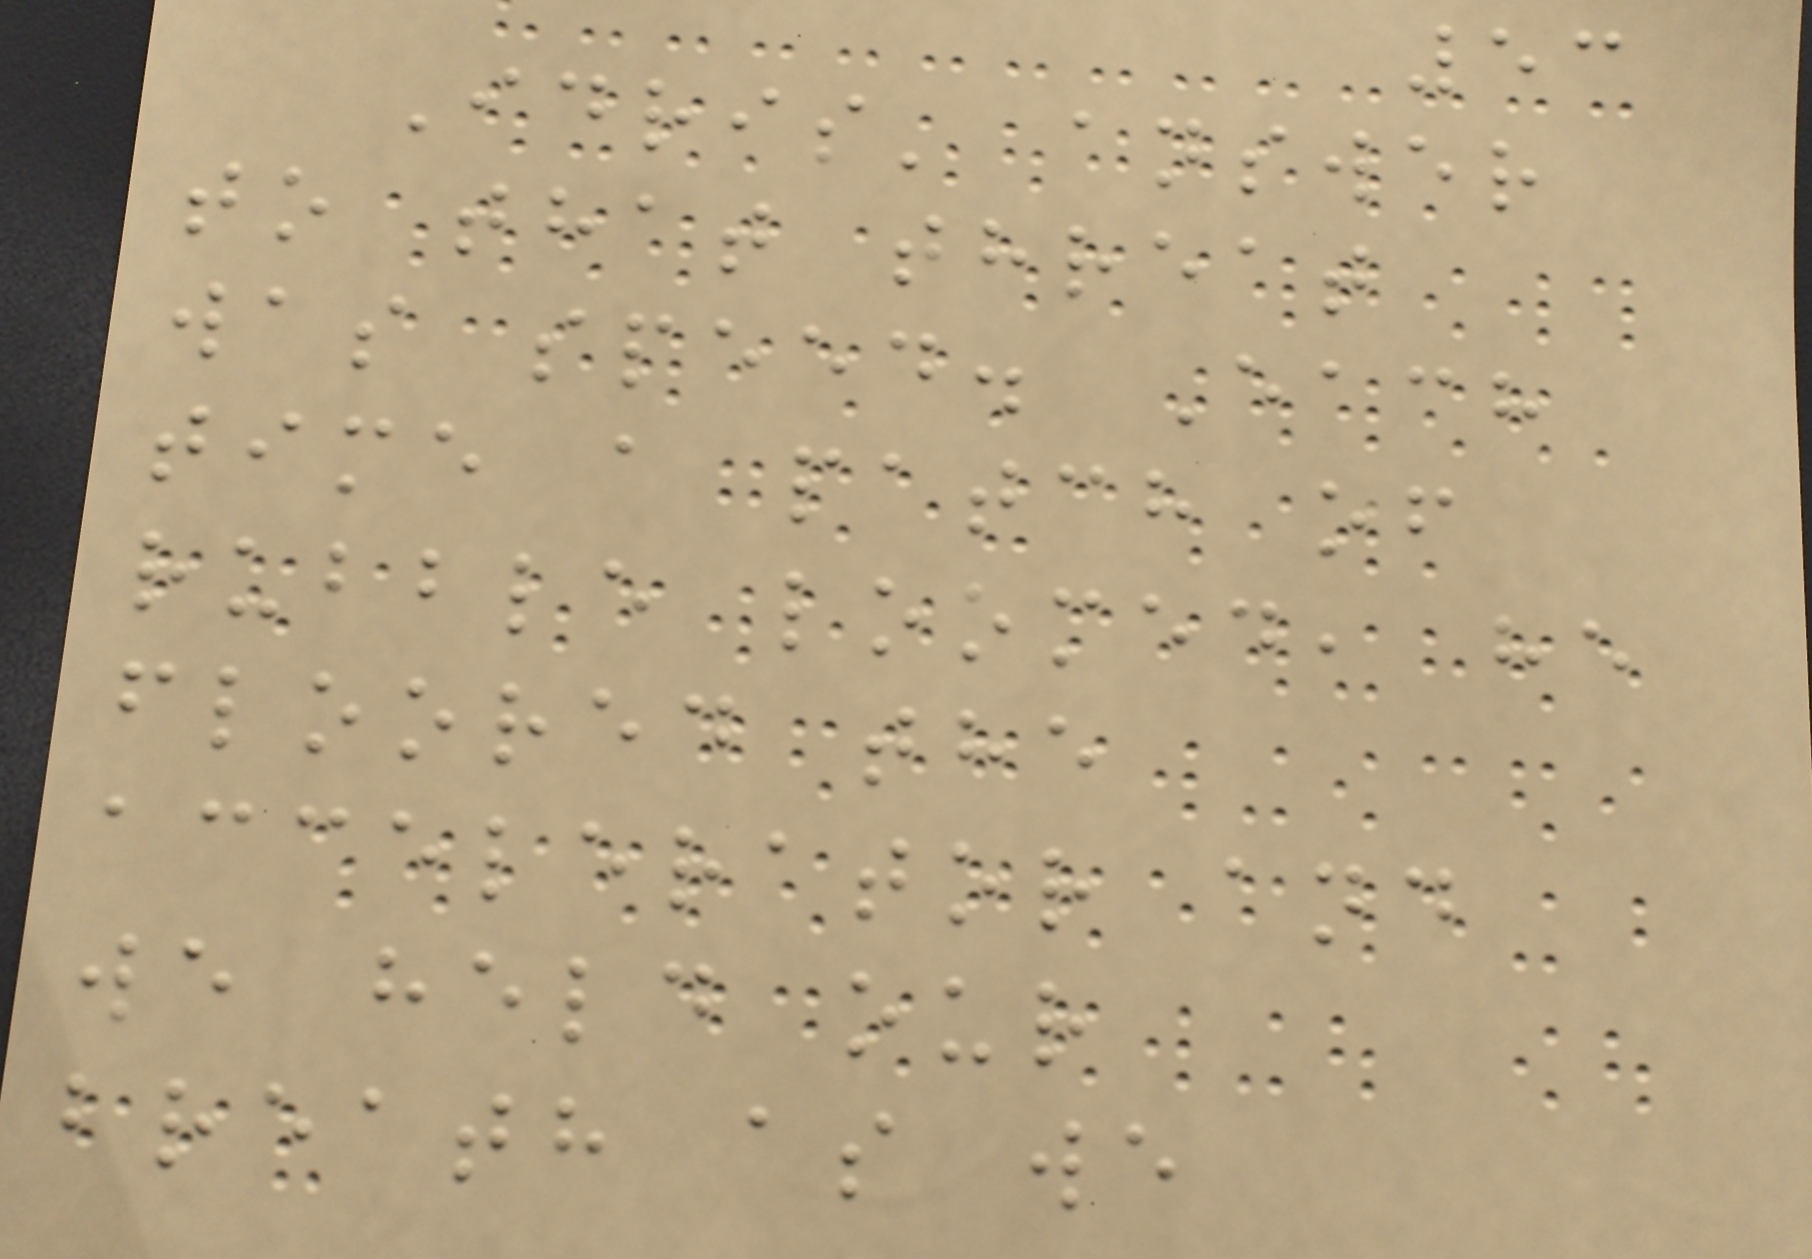53
Idris' answer
to that threat
was speed. Each
time a patch of
rubble loomed, he
floored the
accelerator and
we held our
breath as we
